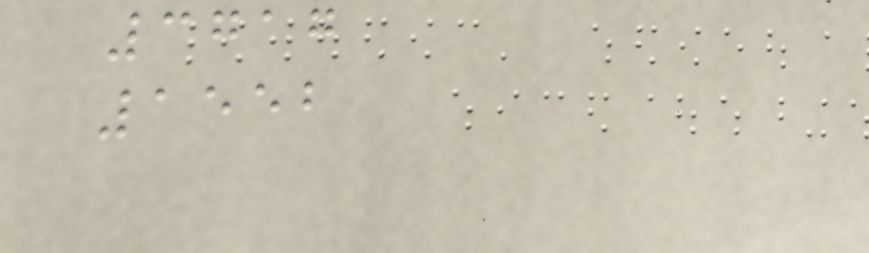3717
1552
